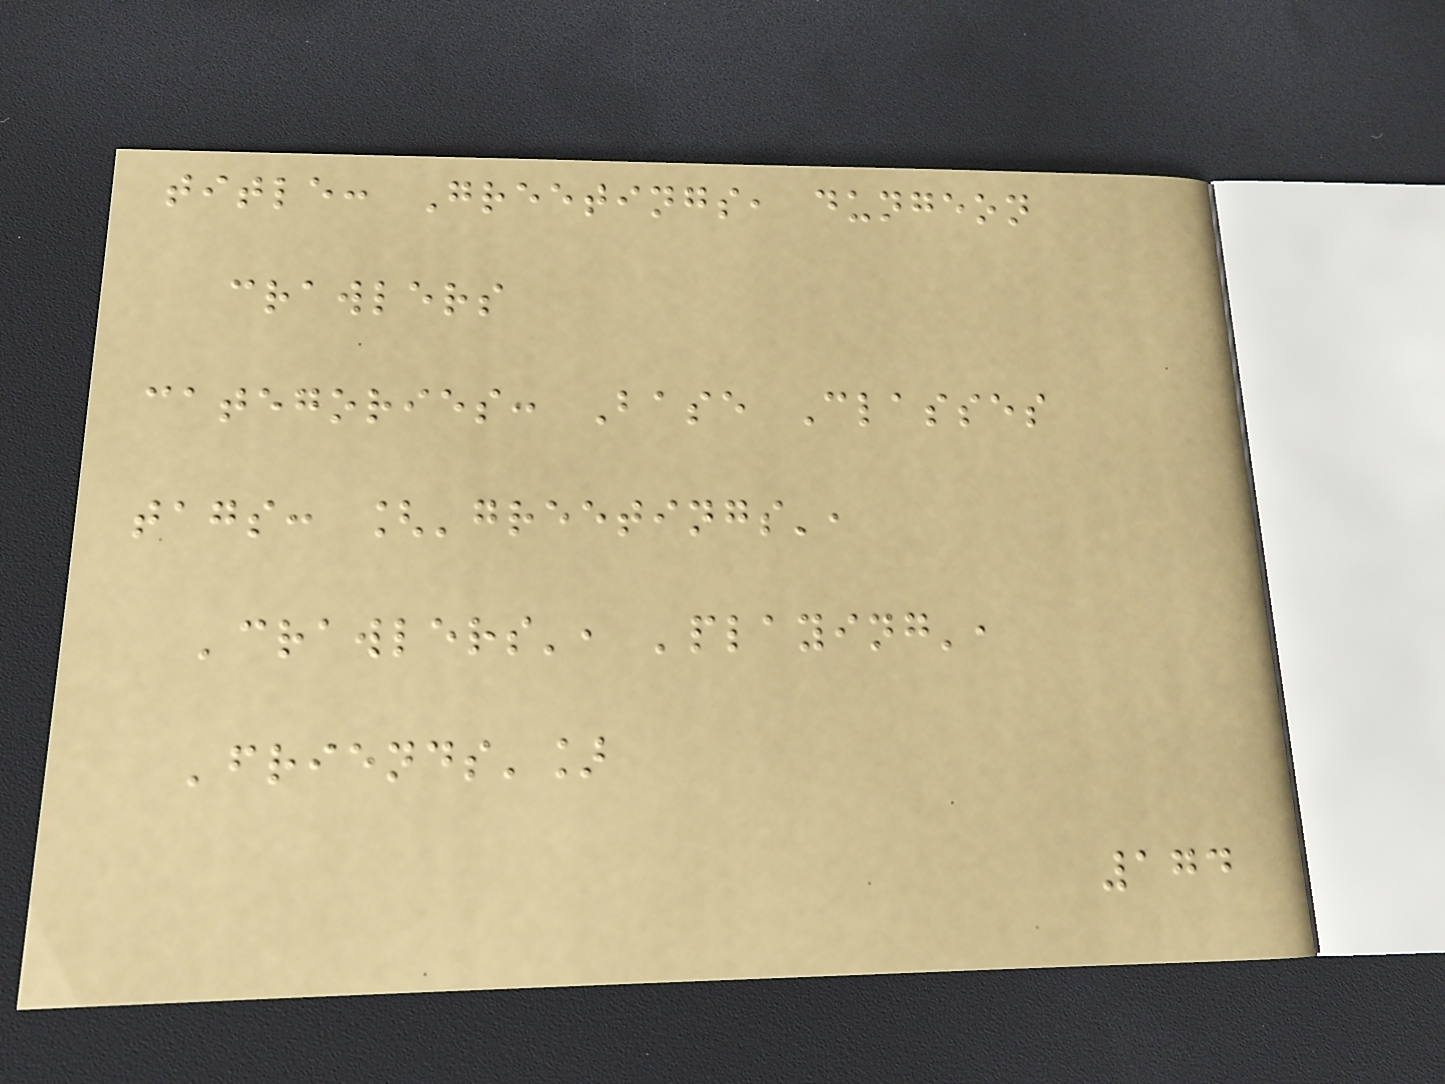title: Greetings, dungeon
crawlers
categories: Base Classes
tags: ['greetings',
'crawlers', 'playing',
'friends']
174
